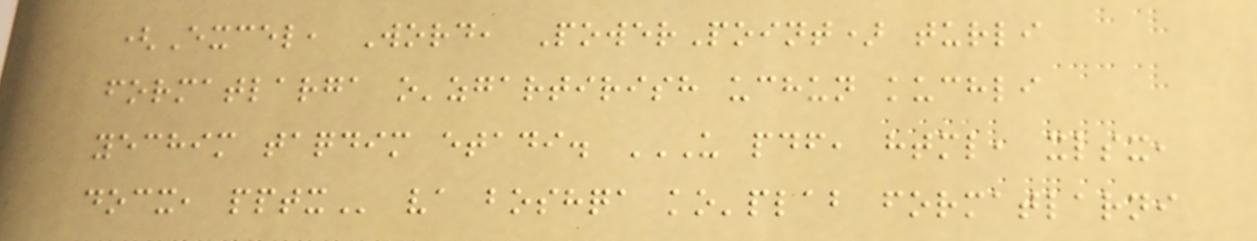(Excel, Word, PowerPoint) turli
formatlarga o'zgartirish uchun kuchli
yechim taqdim etadi. U PDF, HTML, XLSX,
DOCX, PPTX va boshqa ko'plab formatlarni
